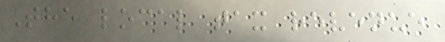The local tax revenue
